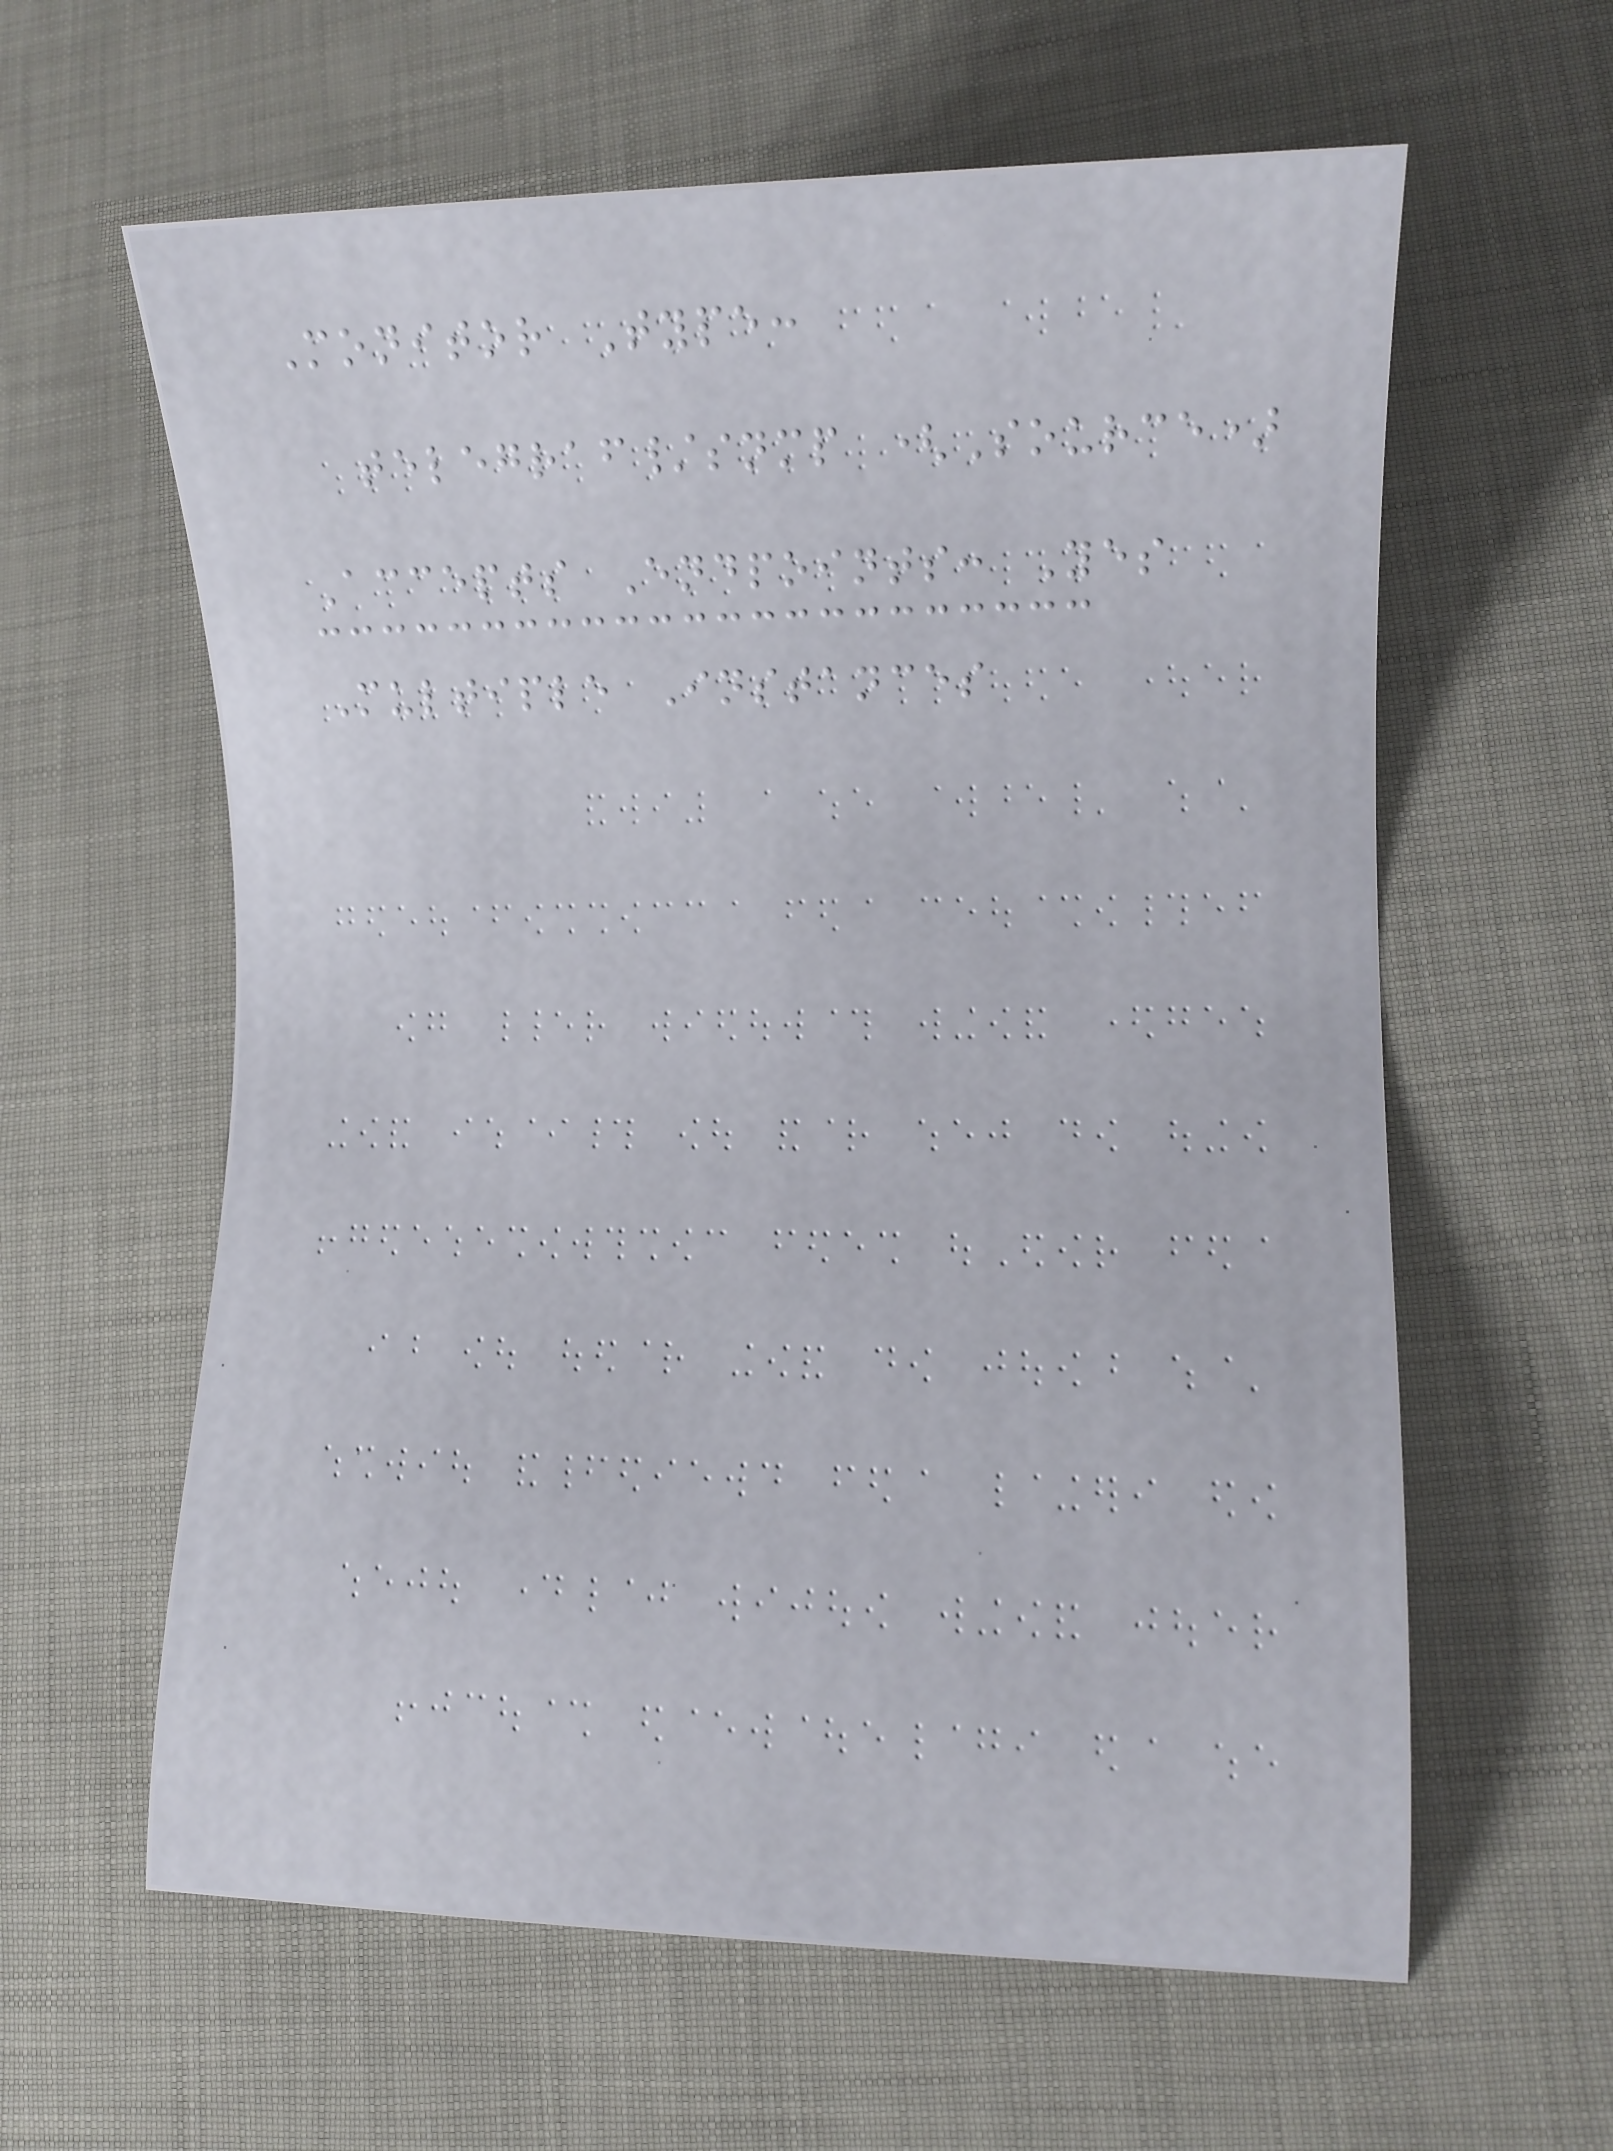Monitor Type:
telegraf/snmp (Source)
Accepts Endpoints: Yes
Multiple Instances
